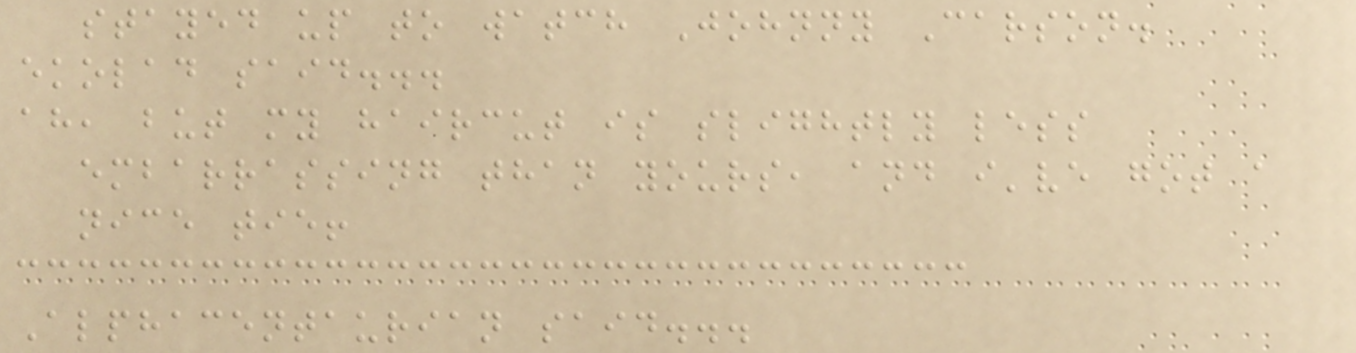stayed up to watch Johnny Carson.
ekolad said...
ah, but my haircut is slightly less
embarrassing than yours, and i've got a
nice tie!
Alphacentaurian said...
